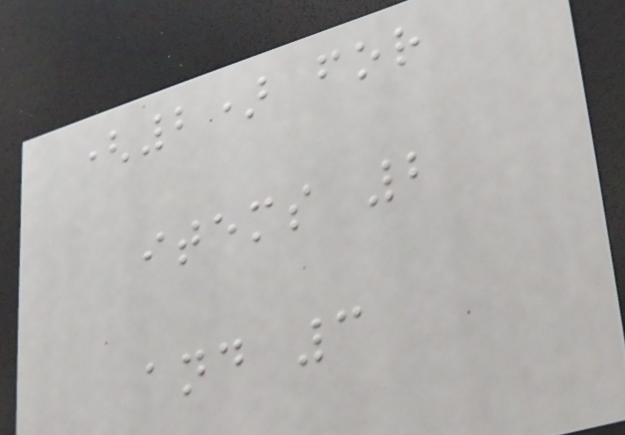(2) for
items 2
and 3
